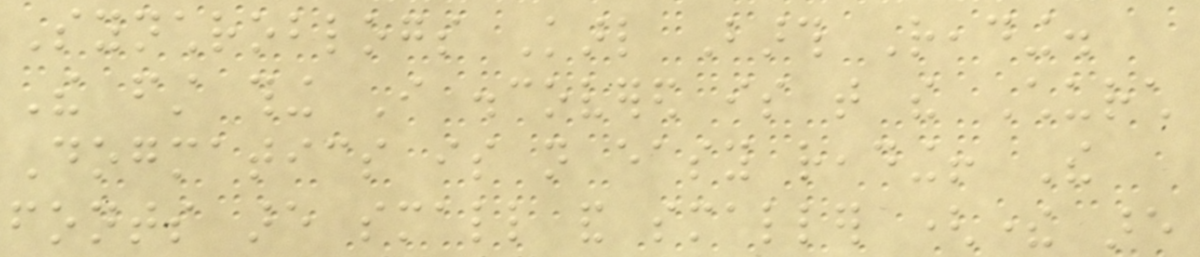Synchroblogs Karl Barth Reading.
The first thing I discovered is that the Church
Dogmatics is not easy reading! The
fonts are small and smaller (there are
